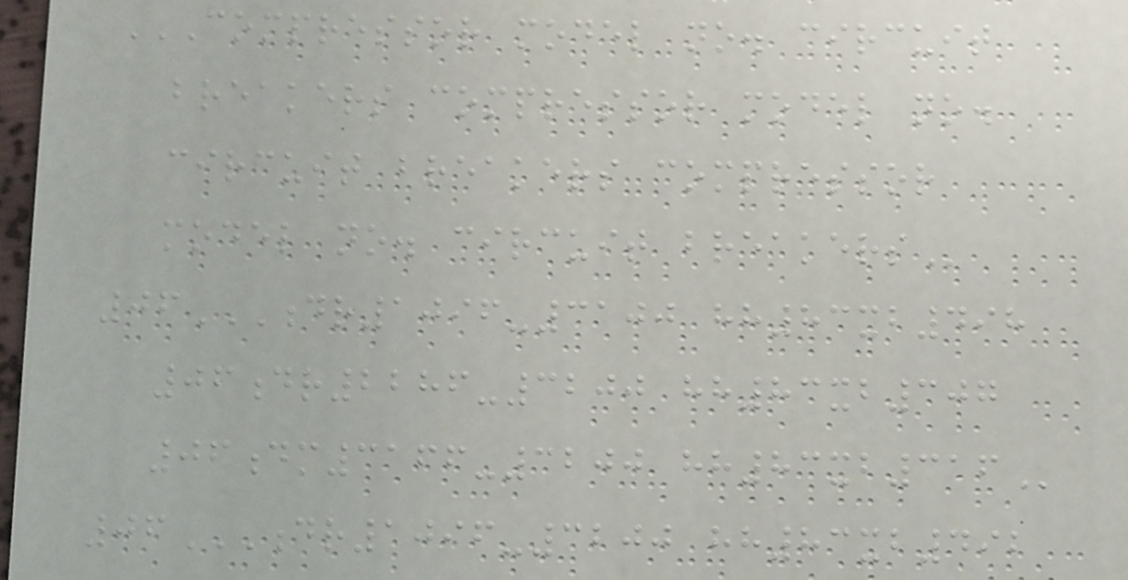COMPRESSOR MODEL NO. CIRCUIT
BREAKERS COMPRESSOR MODEL NO.
CIRCUIT BREAKERS COMPRESSOR
MODEL NO. CIRCUIT BREAKERS
06DR1096-3100 HH83XB498
06DR2286-3200 HH83XB307
06DM3166-3200 HH83XB316
06DR1096-3200 HH83XB492
